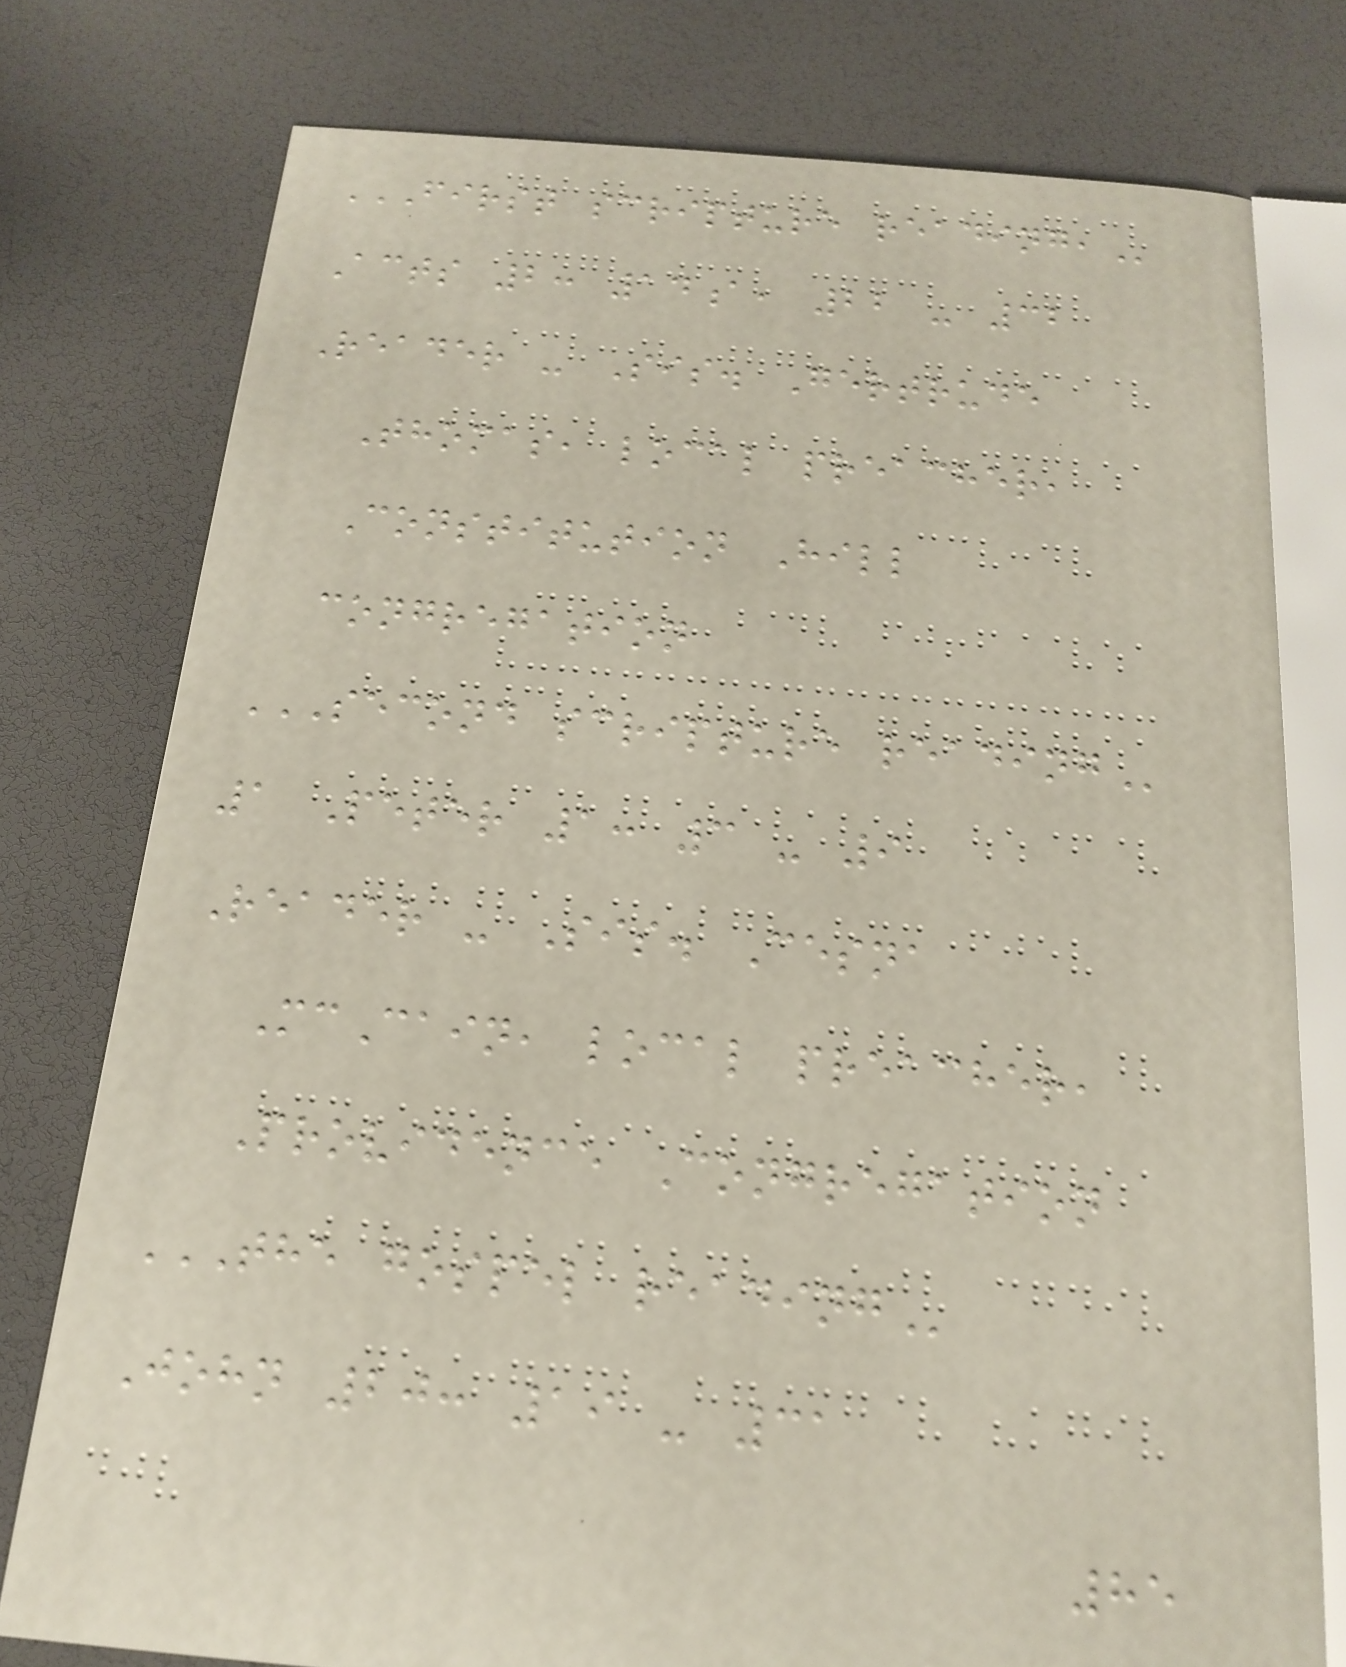FIRST SCRIPTURE READING,
Acts 2: 14a, 22 - 32
Reader - Sis. Gertrude
Thomas, local preacher,
Constitution Hill
congregation
SECOND SCRIPTURE READING
1 Peter 1: 3 - 9
Reader - Sis. Cesna
McCain, local preacher,
Providence Congregation
THE GOSPEL READING
John 20: 19 - 31
85
